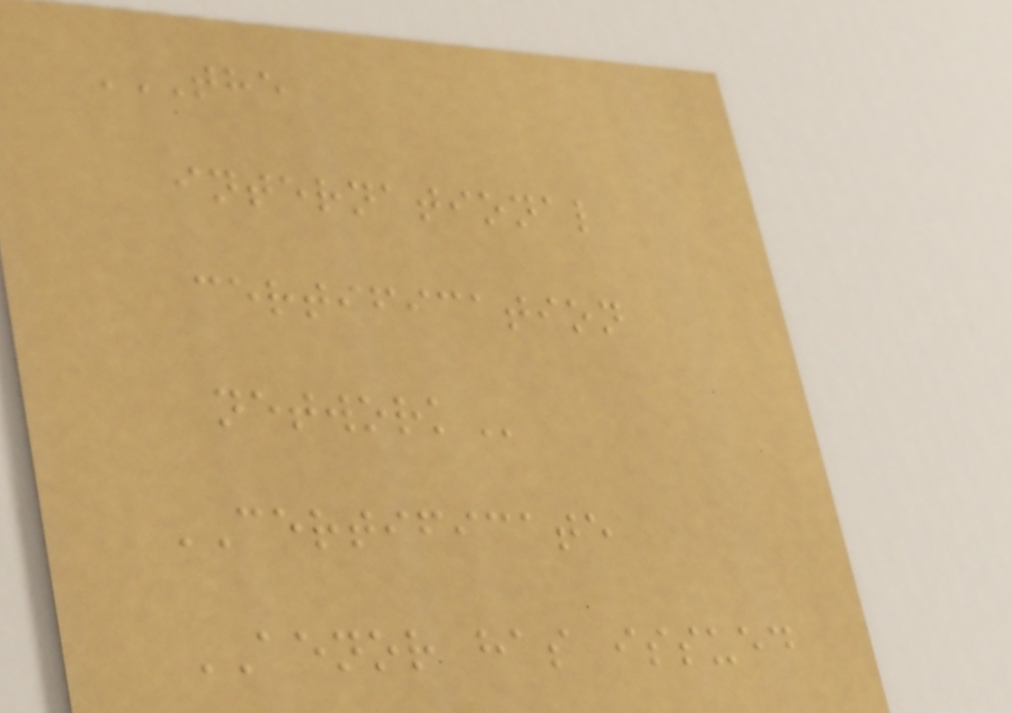THE
INTERNATIONAL
CERTIFICATION
NETWORK
CERTIFICATE
AENOR has issued
